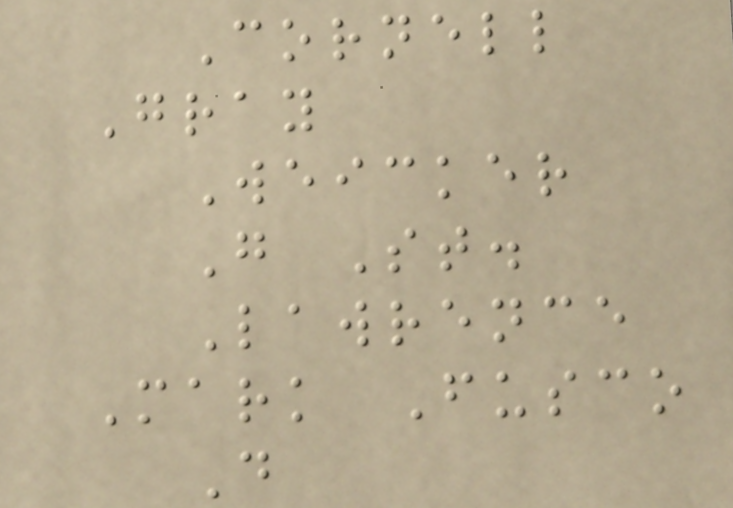Cornell
Gray
Weicker
G St.
Lawrence
Mark Fusco
D
